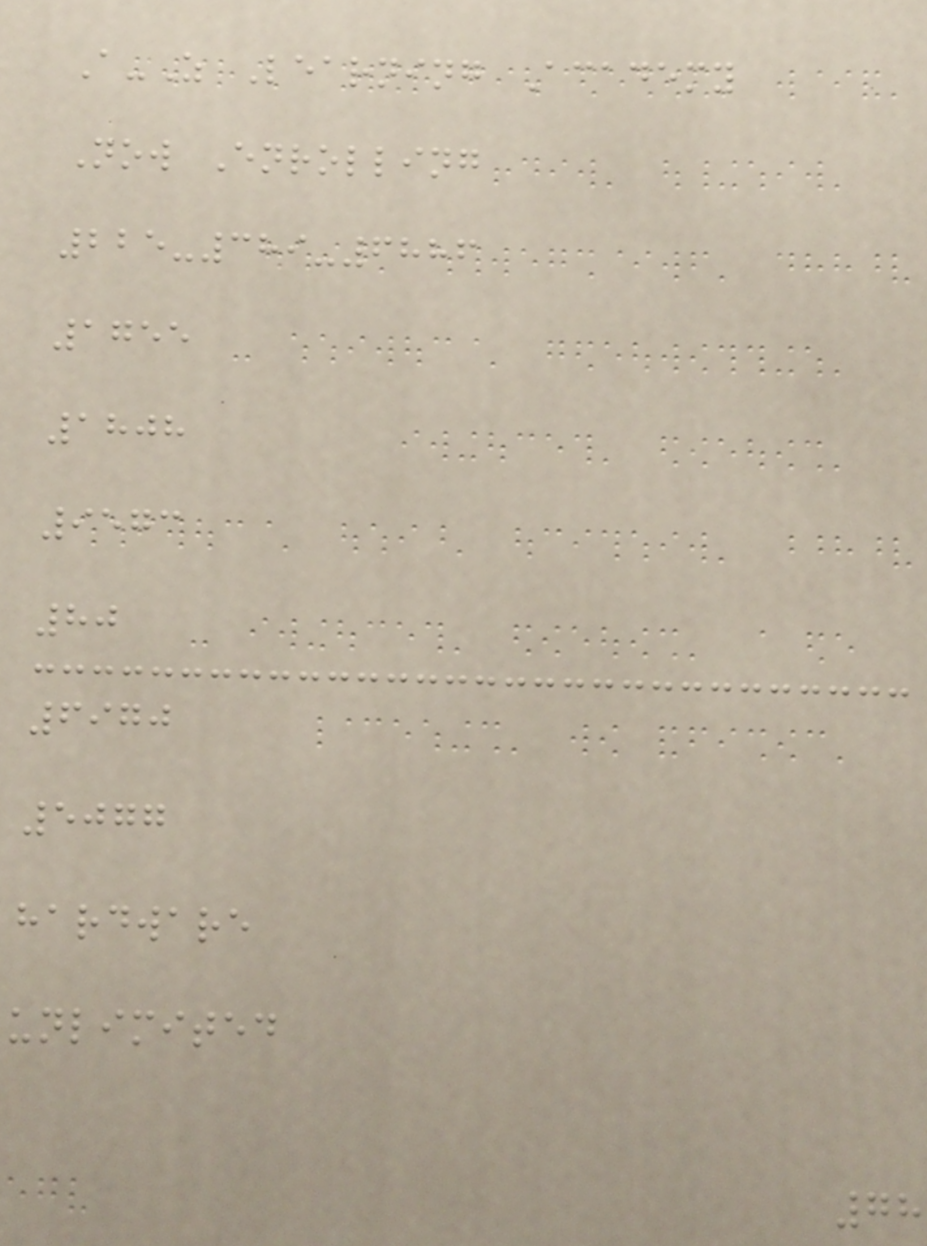A-Z Learning Academy
Now Enrolling
225-389-6886
1755
1808
9573
80
6970
5077
hardware
unlimited
78
